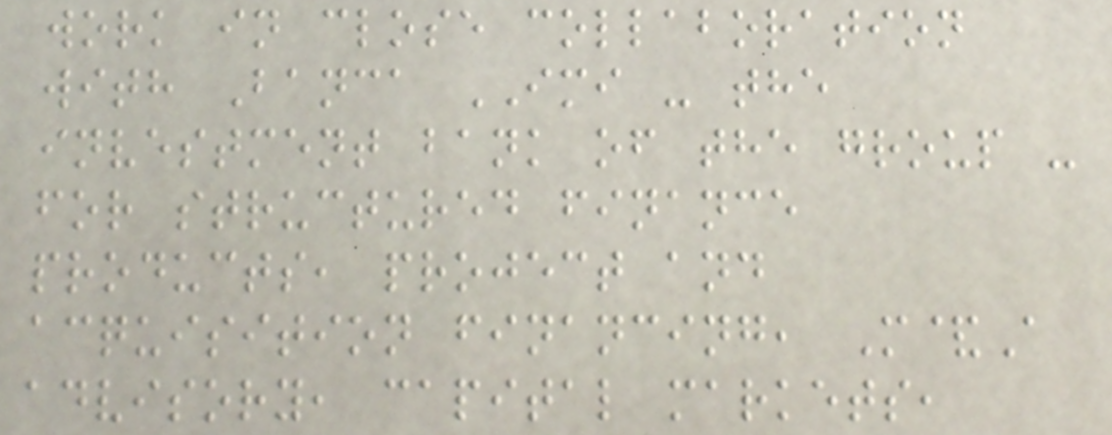work in close collaboration
with Banca IMI - the
investment bank of the group -
for structured finance
products, project and
acquisition financing, M&A
advisory, capital markets,
